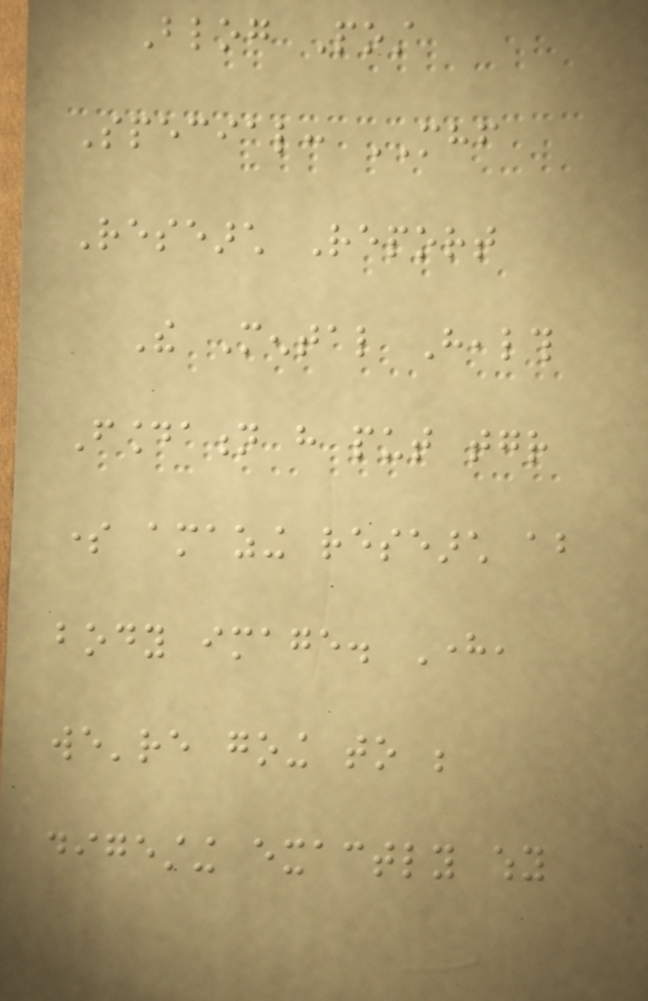Blog Post
Special: MHF
Research Report
The Mental Health
Foundation have put together
some amazing research about
body image. Here,
we're going to be
digesting exactly why
